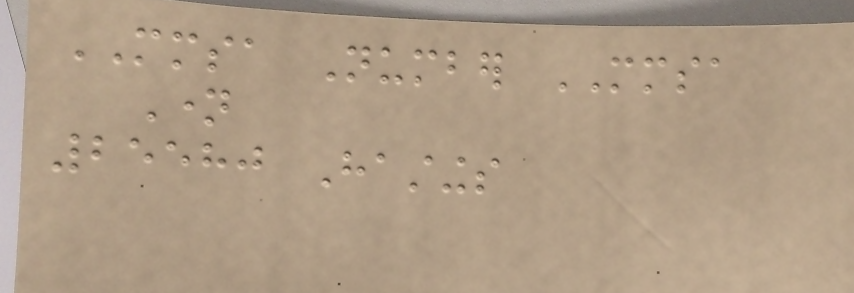MMSA Number MMSA
Name
25580 Hastings
